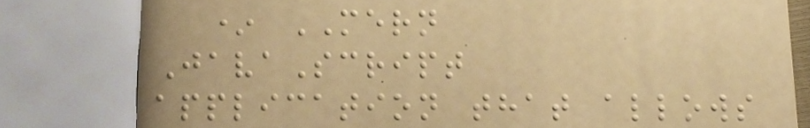* MERN
JavaScript
application that allows
